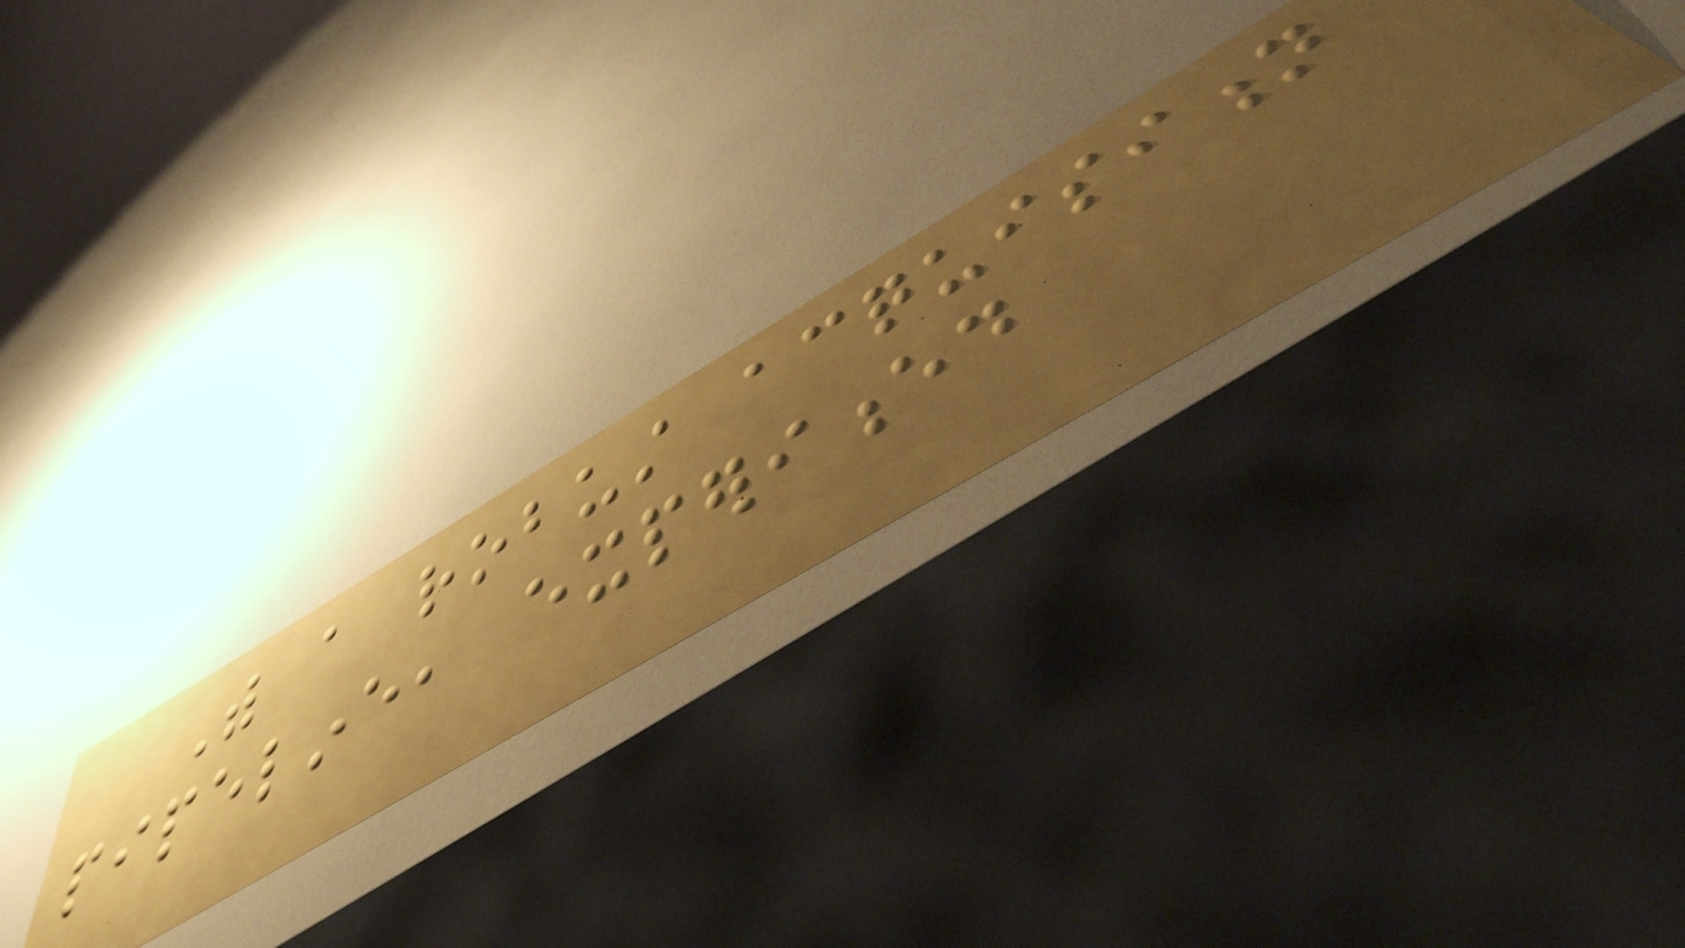With a robust acquisition
pipeline, experienced
